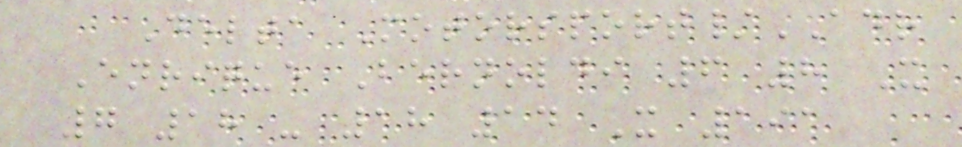Delta Motorsport/ADR
Enrique Bernoldi 6 8 X
7 18 - 18 14 X 191
